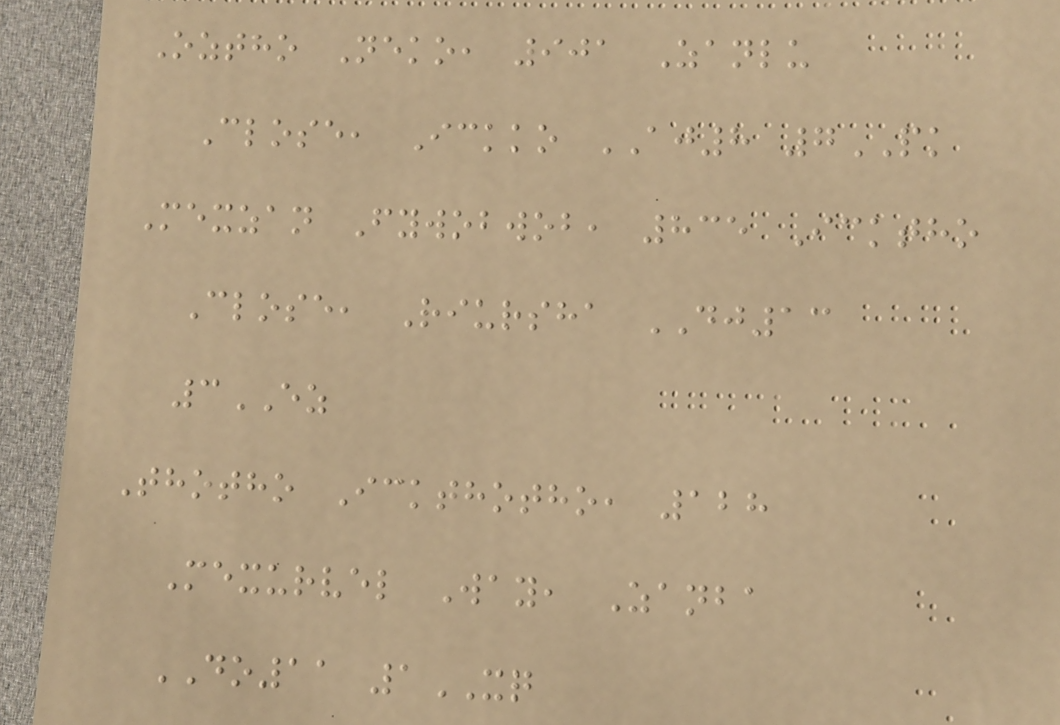Oztho Neko, 901 Zanlu
Close, Ickko AJ8 7PK
Mexzan Fywobwob, 835 Icktho
Close, Riursha DJ13
3EZ
Thotho Ickthotho, 128
Mexurvel Way, Zanba
DO11 1XQ
